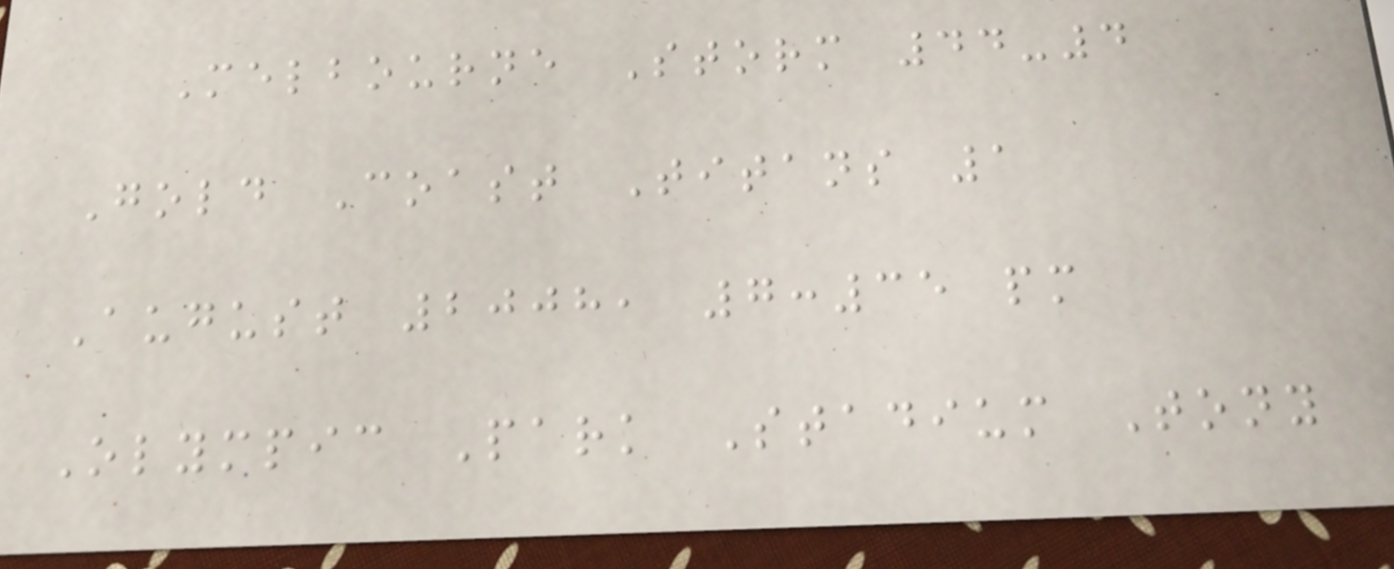Melbourne Storm 44-4
Gold Coast Titans 1
August 2008, 7:35 pm
Olympic Park Stadium Tony
